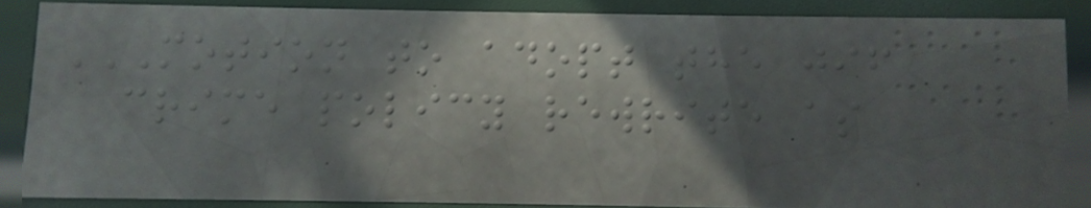MOTION TO ADOPT THE JIF
CRIME POLICY REWRITE AS
